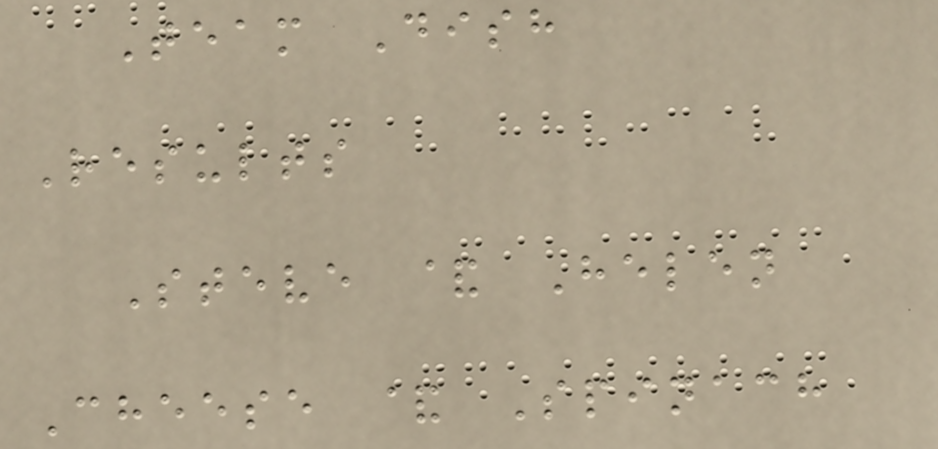Team Dish
Results
Steve & Helen
Cheese & Spinach
